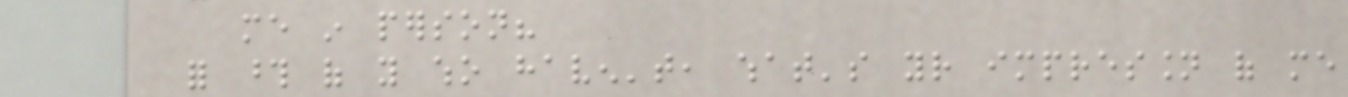me in person?
for those of you who haven't, what's your impression of me
